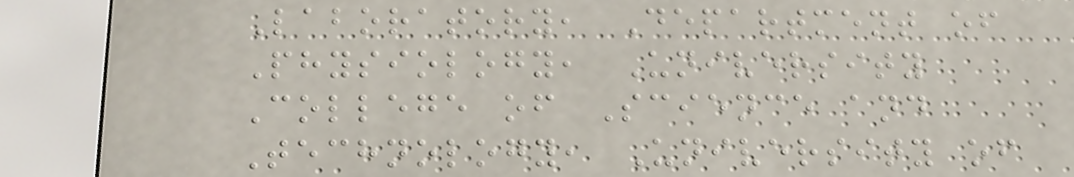Laboratory, Department of
Physiology, University
College of Science and
Technology, University of
